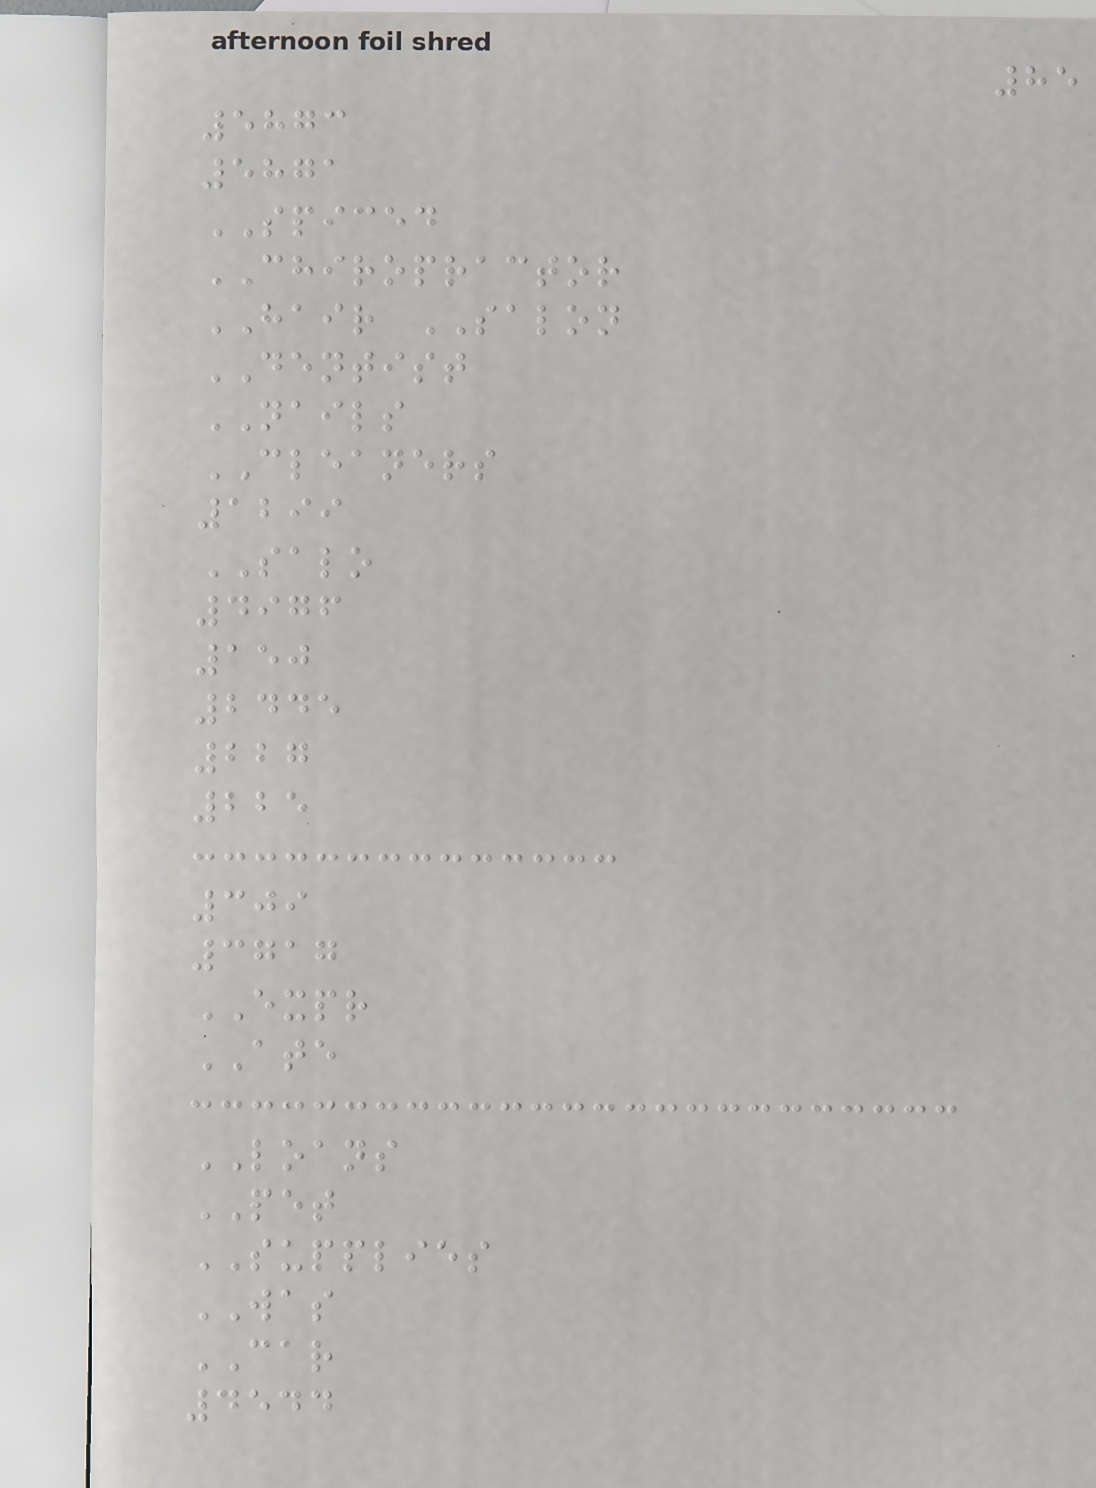85
5873
5871
SPICED
CHIROPRACTOR
HAIR SALON
DENTIST
NAILS
CLEANERS
1299
SALO
4976
150
2445
227
225
309
3717
EXPR
ATE
LOANS
PET
SUPPLIES
WAS
CAR
4544
